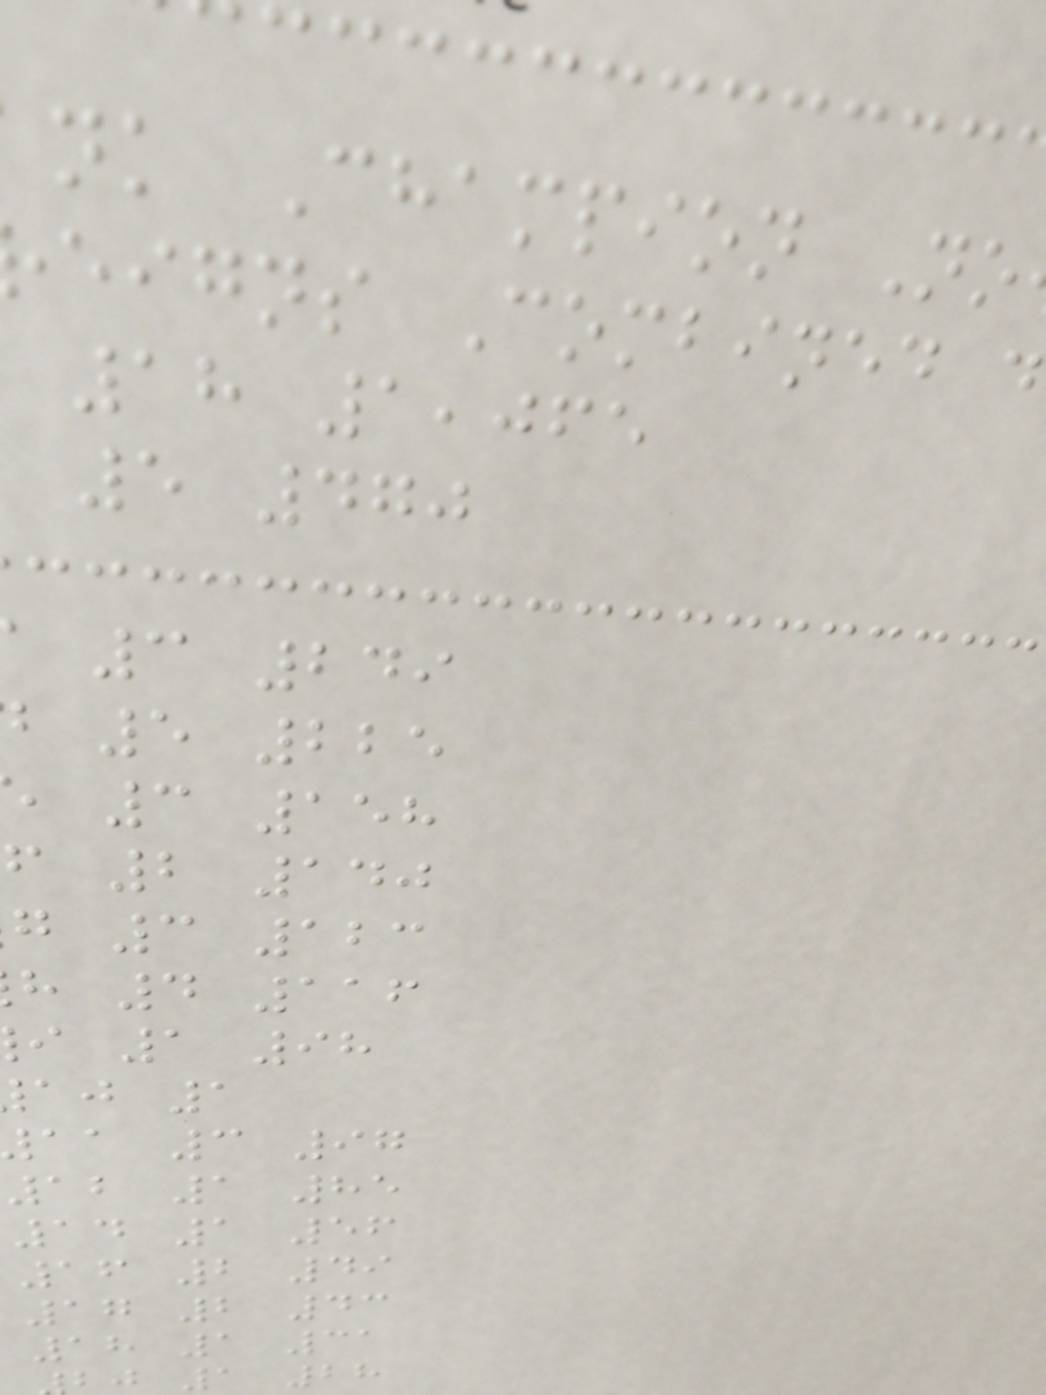nk Champion No
eigns Combined d
18 1,065
5 470
3 249
5 225
3 158
f 2 140
g 3 123
h 4 116
i 1 98
aj 1
aa 3 97
12 1 85
14 1 56
16 2 49
17 2 43
18 1 31
1 28
